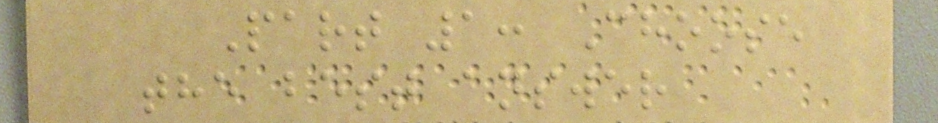Part 1: Choose
the best answer
